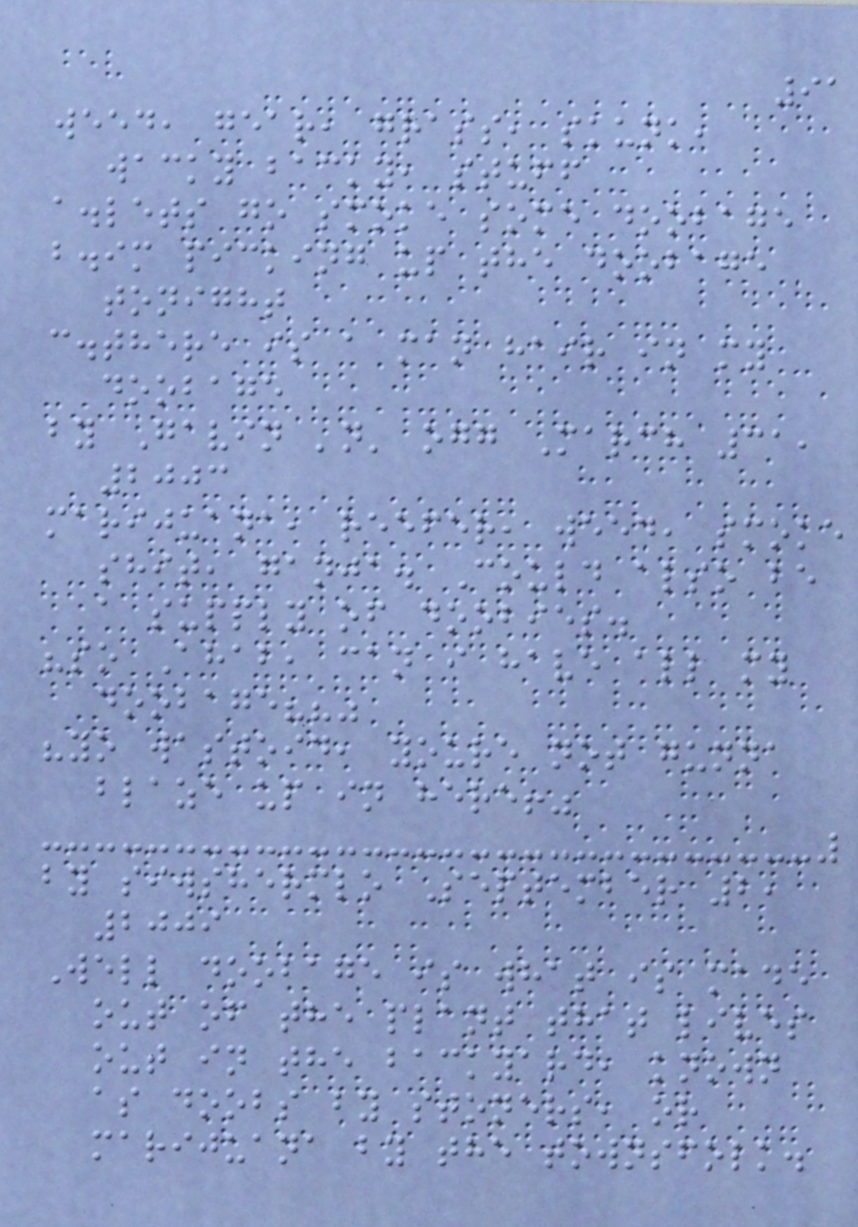91
weed, gear, grass, skunk,
wacky backy, stuff
a.lets go smoke some doobage
b.im picking up the doobage
tonight
c.there is a man hair in my
doobage
by Gavin 'n' ogg March 31,
2003
marijuana, reefer, weed, smoke
shit, ganja. Could also be
a supply of doobies.
"so Ahab, can i have all my
doobage??"
"yo wastoid, youre not gunna
blaze up in here!"
by siwshermlo September 2,
2009
Well doobage is what is made
out of the plant that lives
out in the backyard, known
as doobs by stoners, or
marijuana by the townsfolk.
